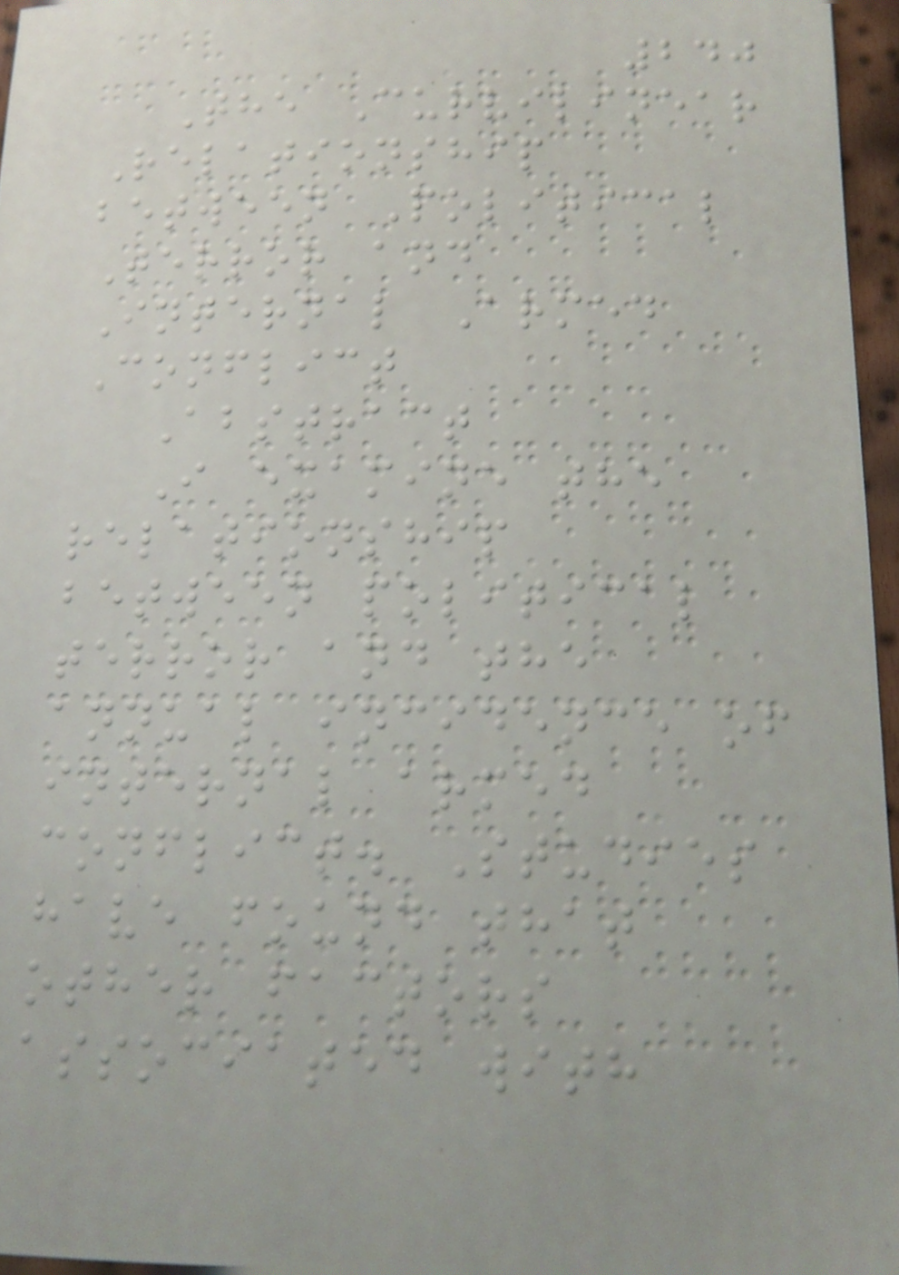240
The Curvilinear
Relationship
between Political
Terror and
Internal Armed
Conflict
Abstract
I examine the
relationship
between political
terror and the
annual incidence of
internal armed
conflict. Studies
have found that
other factors
associated with
